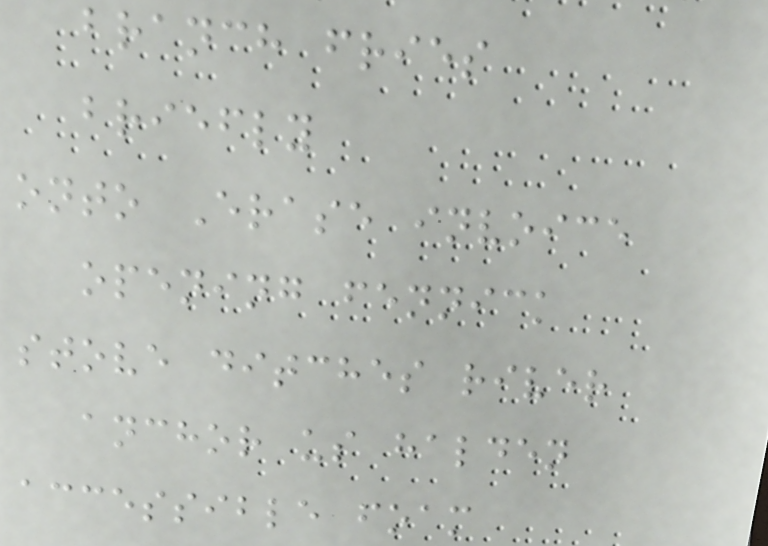branch fries
briefly
onto Erase invoice
opening fennick
stove ditches river
anchor us halden
accessible foam
